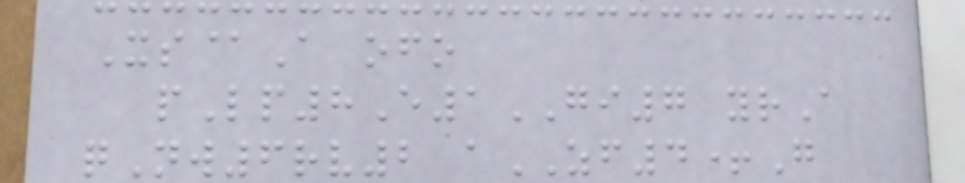Xs@A ofo
pLp8E1GI7 yrA
qNw6rv2 aZF4+G
